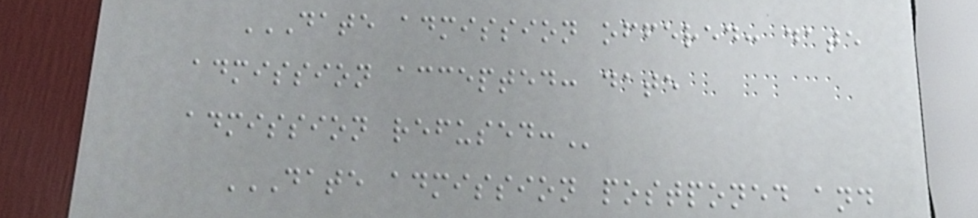DATE ADMISSION OFFERED: DATE
ADMISSION ACCEPTED: DATE
ADMISSION REFUSED:
DATE ADMISSION POSTPONED AND
